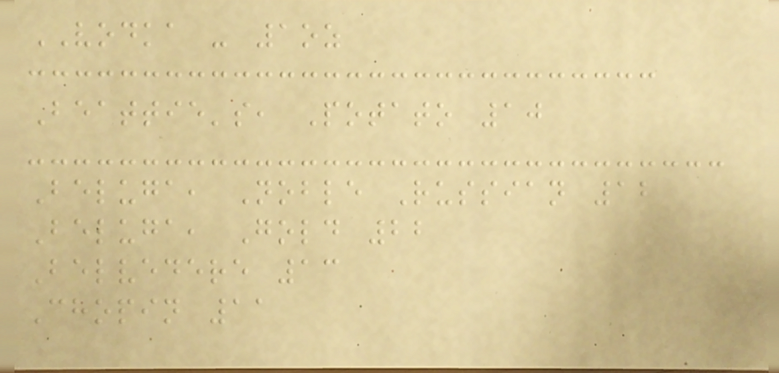VODKA - 1oz
Beattie's, Potato 10
Beluga, Noble Russian 12
Beluga, Gold 22
Belvedere 13
Chopin 11
